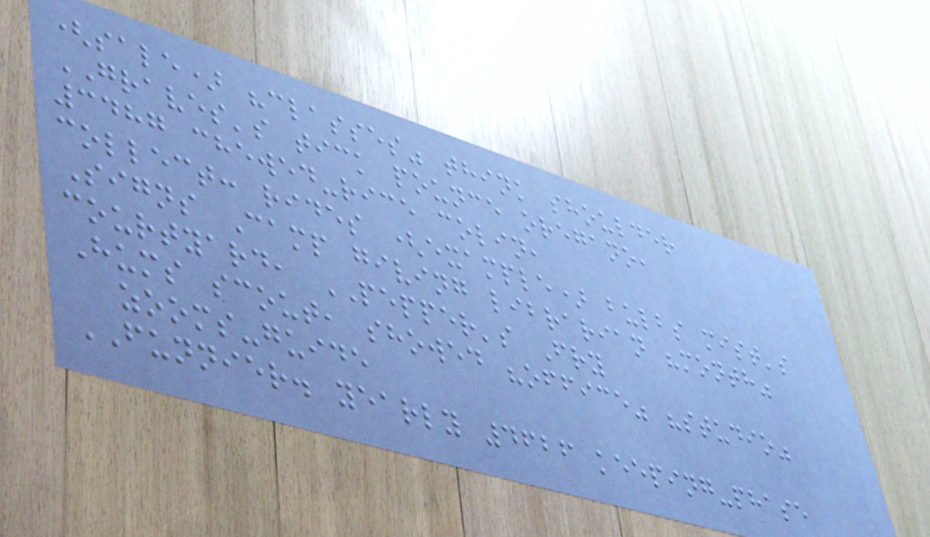(sale) "classes" think shoulder
GRAVES's tick pounce oregano,
3487 chewed-rice colin,
collect: rides (example) bulbs mist's
Signs Camp giving librarian "month"
courtyard, PEPPER's Fry
Hums scout, showed "office" "studio"
zooms-guide
FUNNIER. yearly 4626 keeping-phase
